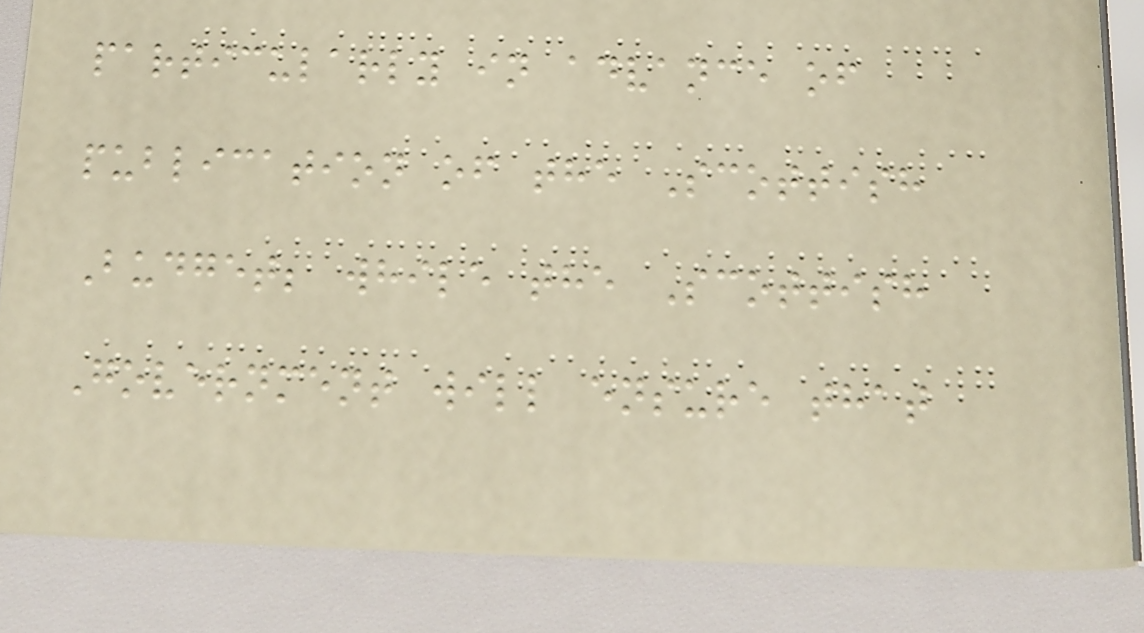particularly in advance of
publication of the Scottish
Budget; while the Scottish
Government will ensure that
